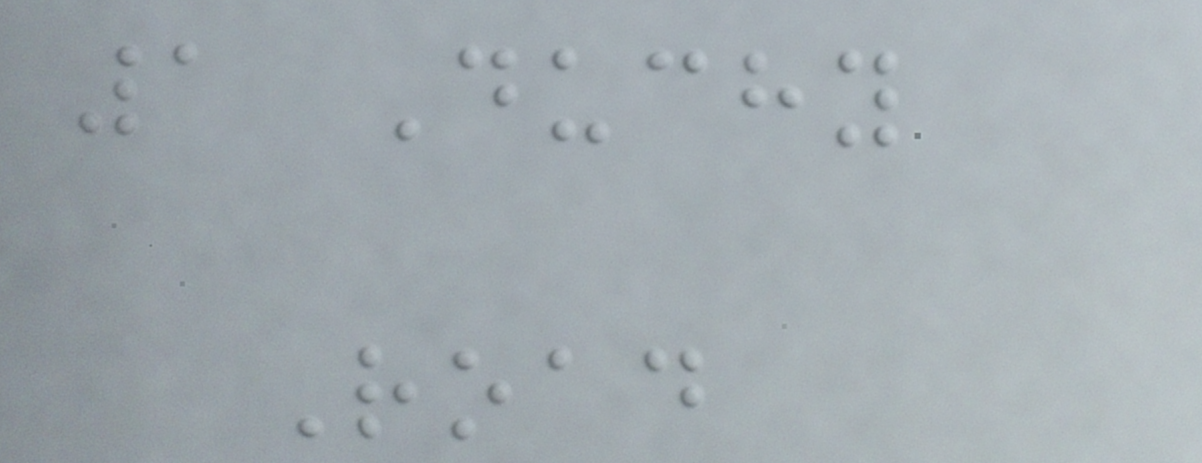1 Duchy
Road
